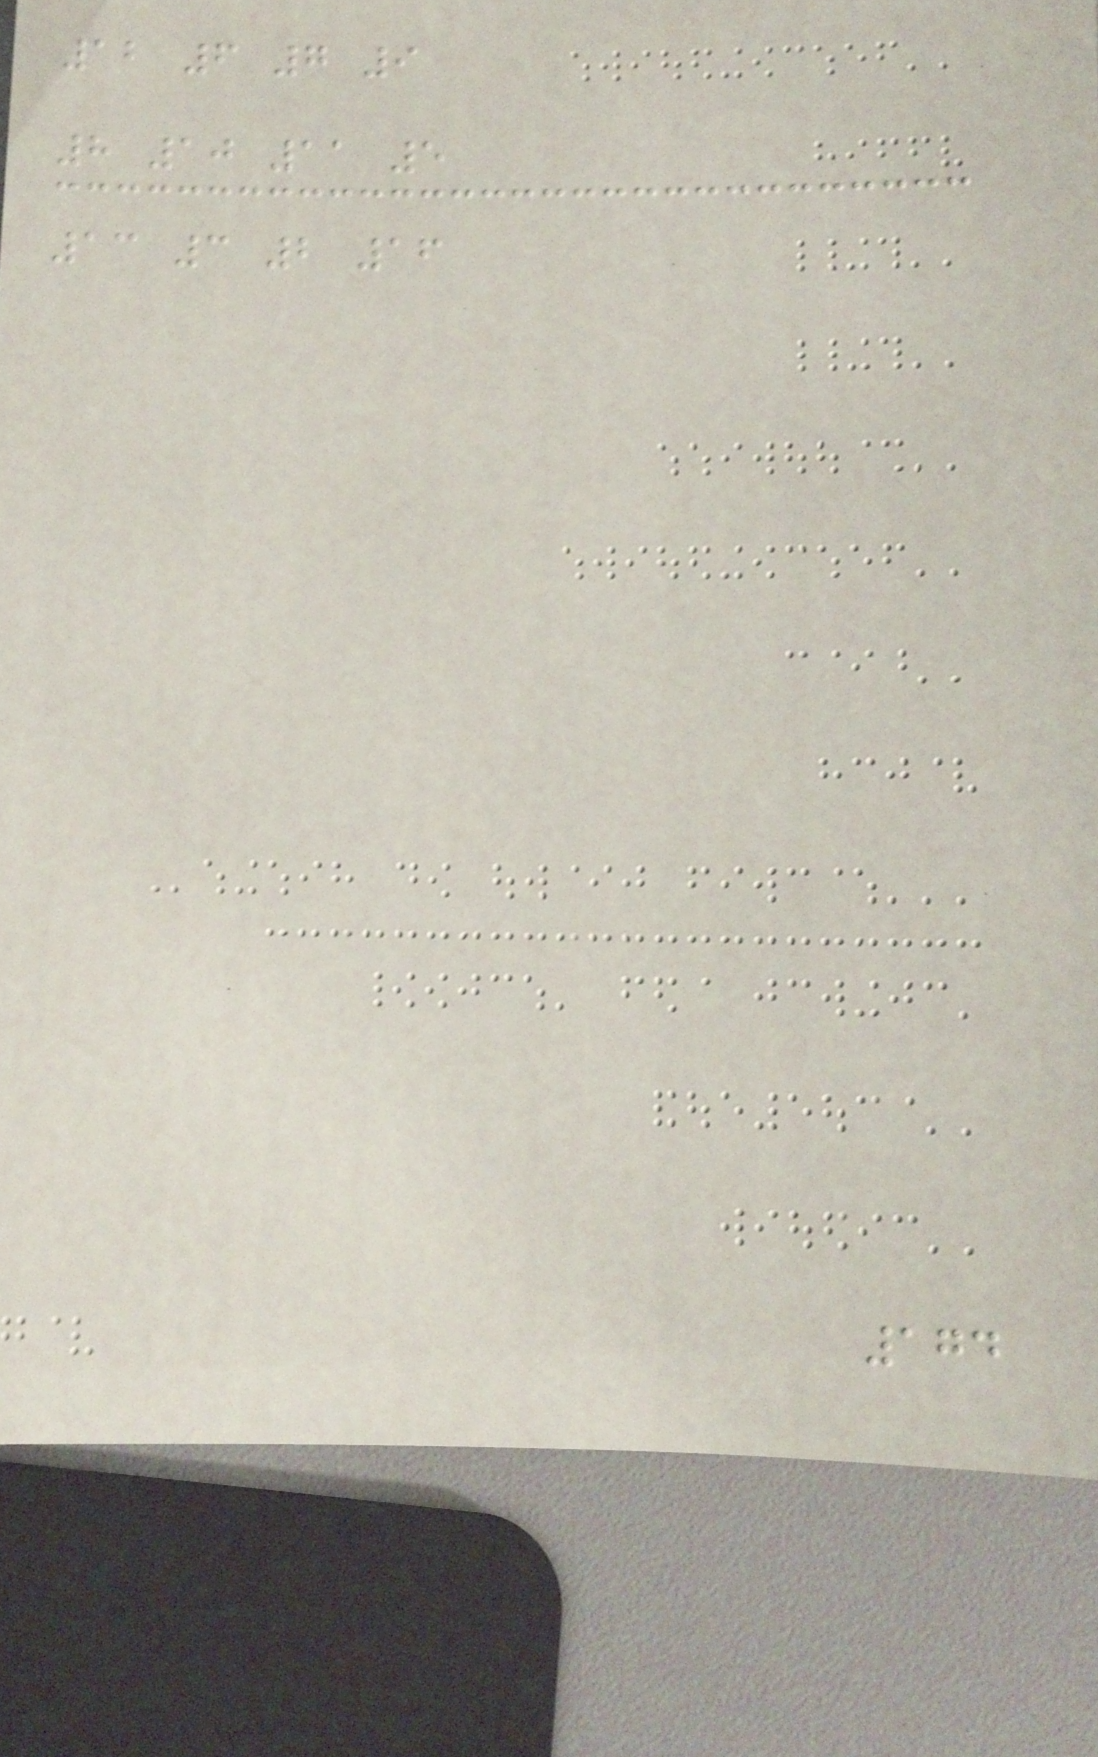12 6 7 9
8 10 11 5
13 3 2 16
174
